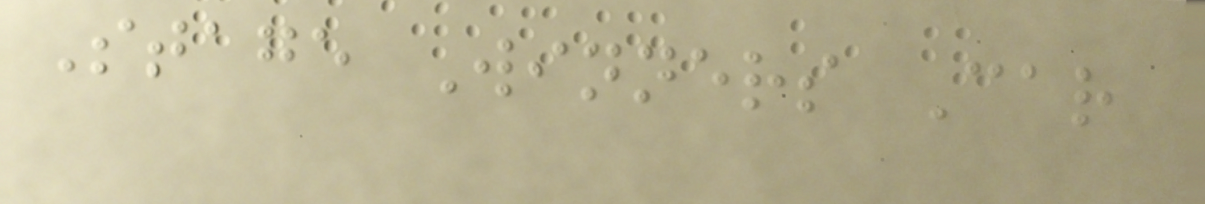Stage Winners Car
